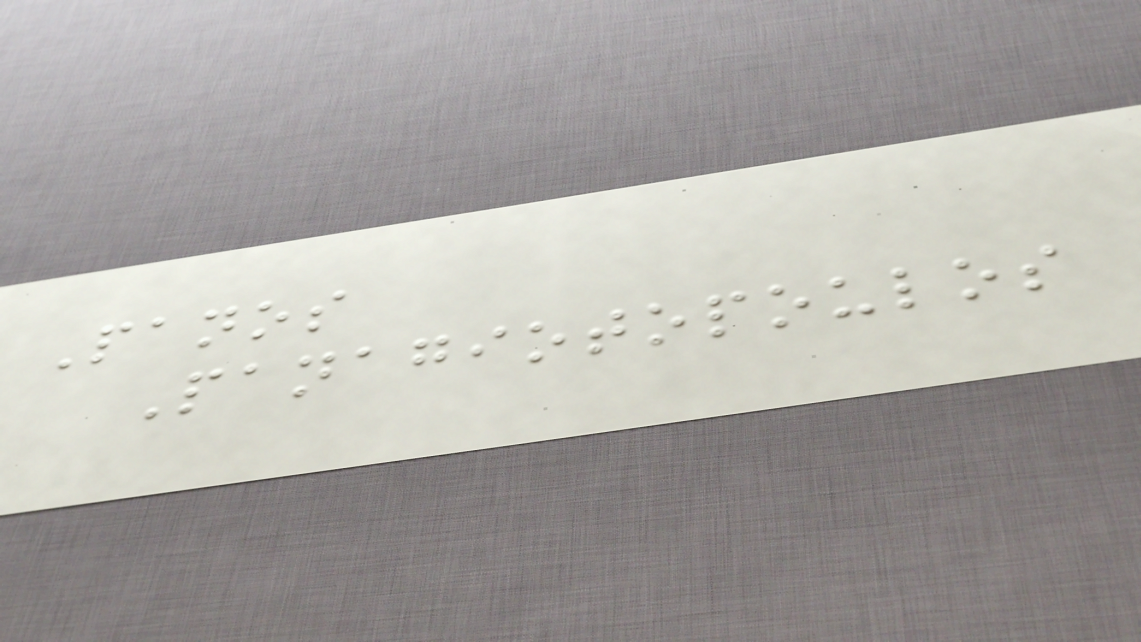Panos
Panagiotopoulos
